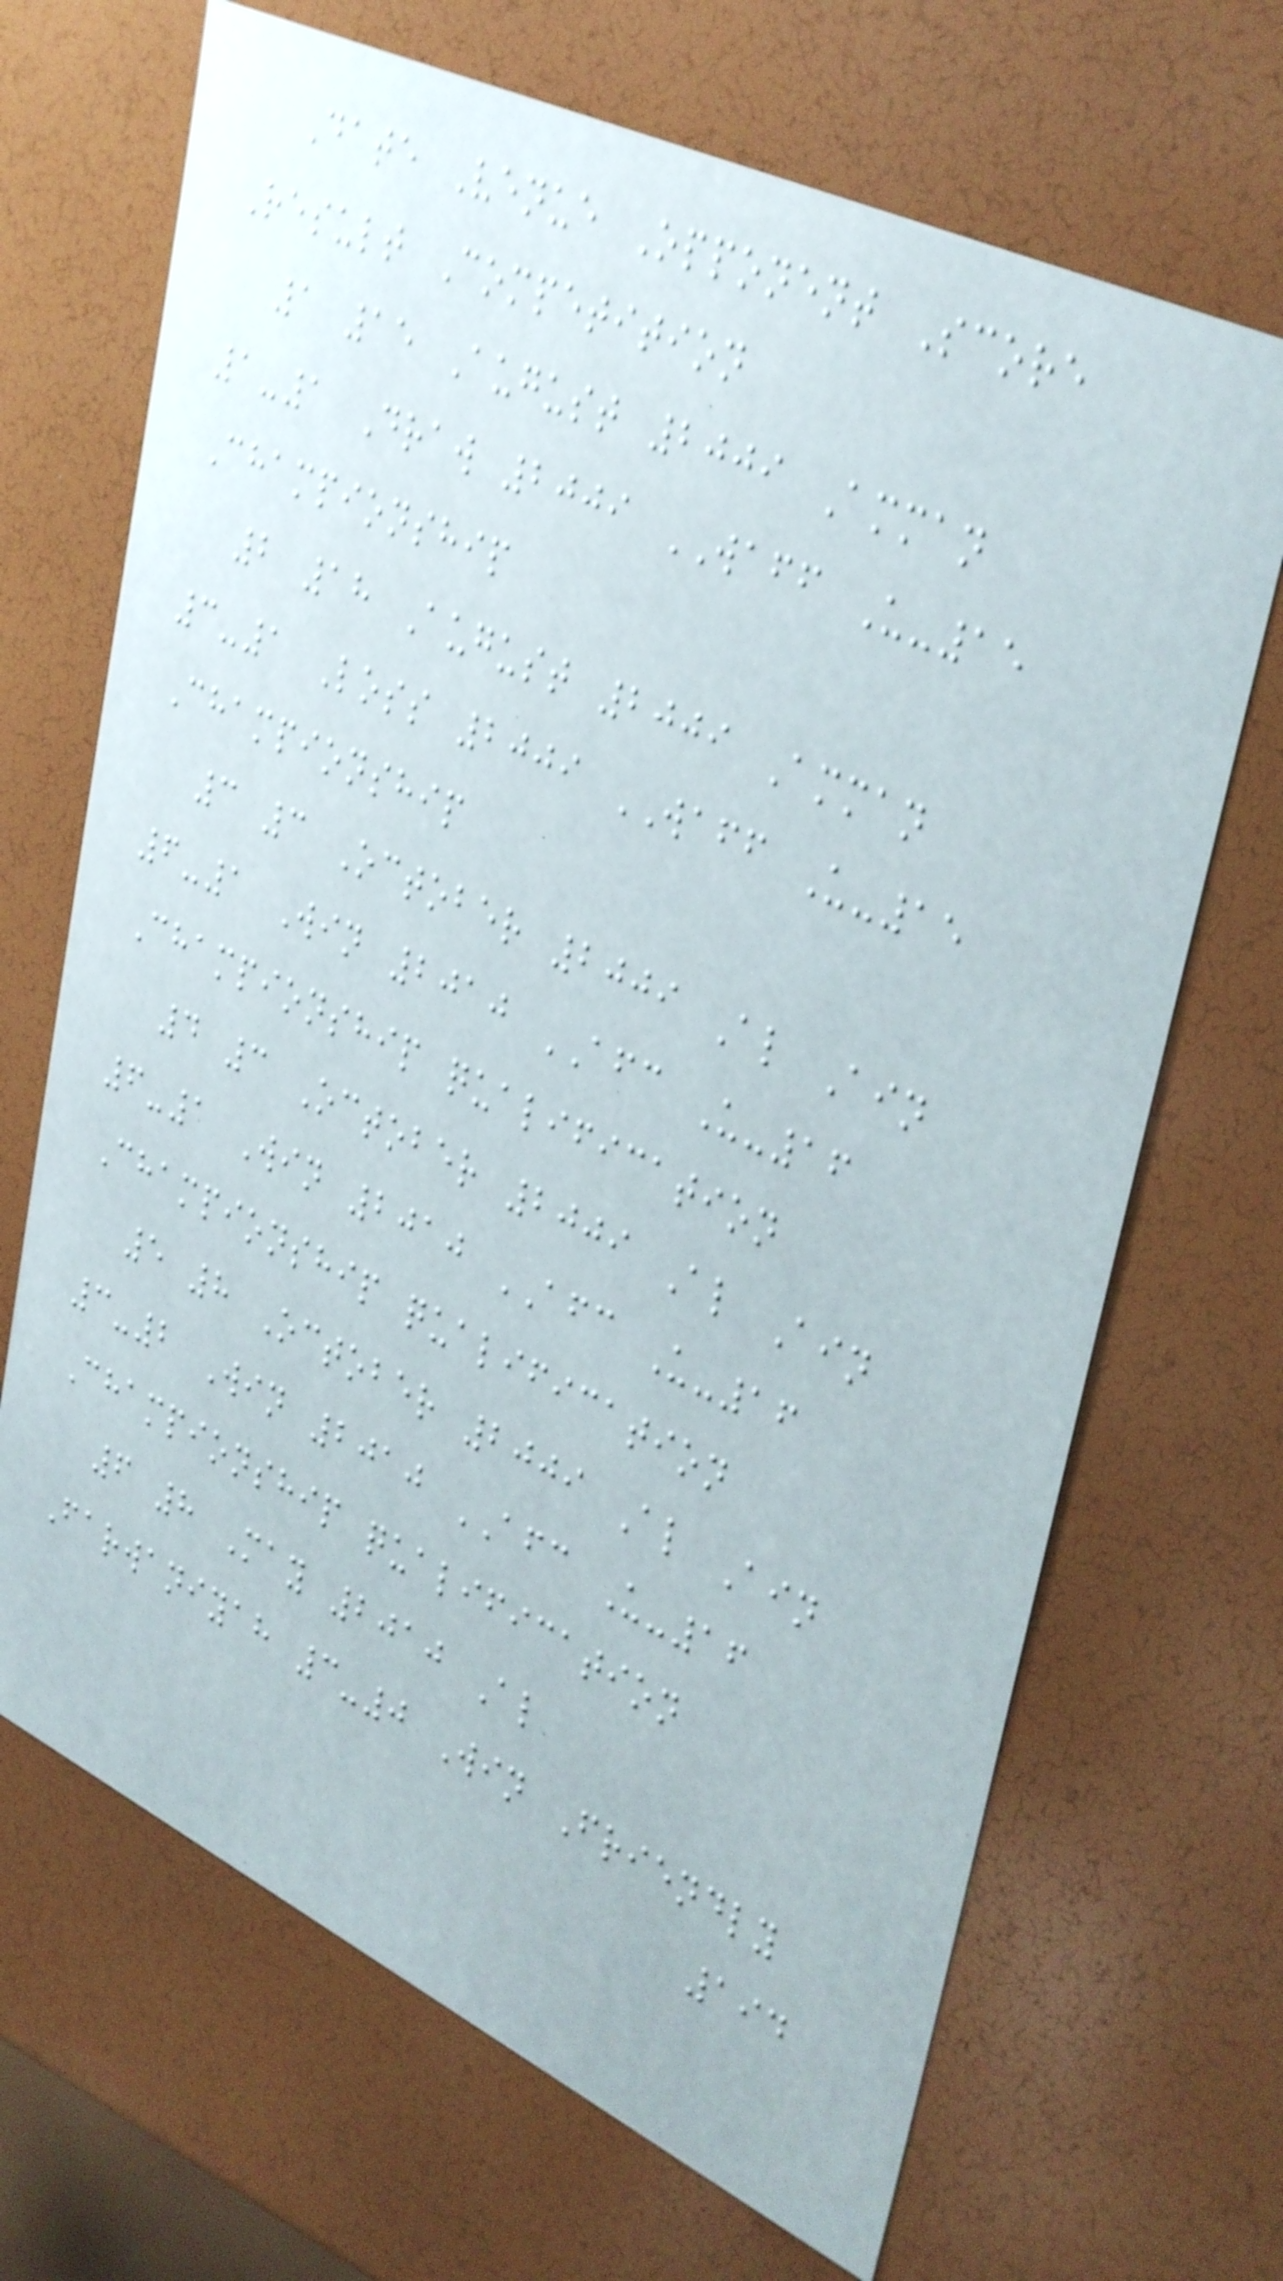Date Venue Opponent Score
Result Competition
1 15 August 2009 Amman
1-1 Draw 2009 WAFF U-15
Championship
2 18 August 2009 Amman
3-1 Loss 2009 WAFF U-15
Championship
3 3 October 2009 Al Ain
6-1 Win 2010 AFC U-16
Championship qualification
4 3 October 2009 Al Ain
6-1 Win 2010 AFC U-16
Championship qualification
5 8 October 2009 Al Ain
3-2 Win 2010 AFC U-16
Championship qualification
6 8 May 2010 Al
Farwaniyah 3-0 Win Friendly
194
